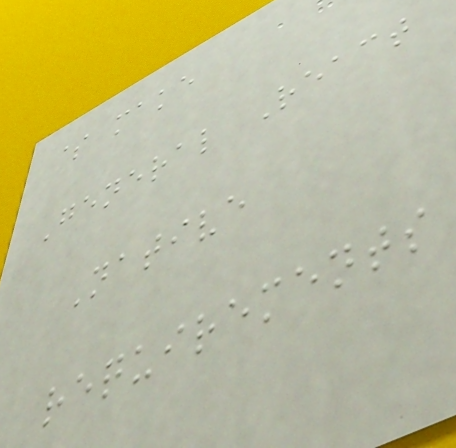$ make
General React
Native
requirements
